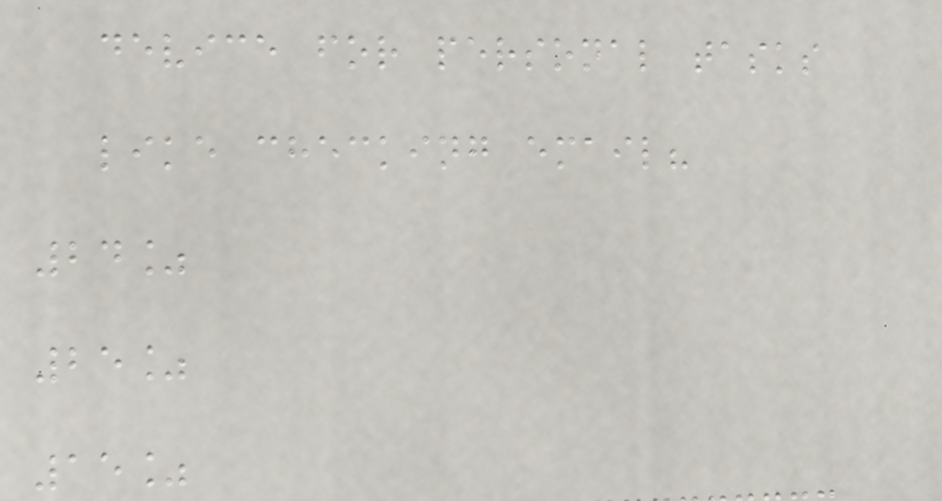device for personal tasks
like checking email?
24%
25%
15%
